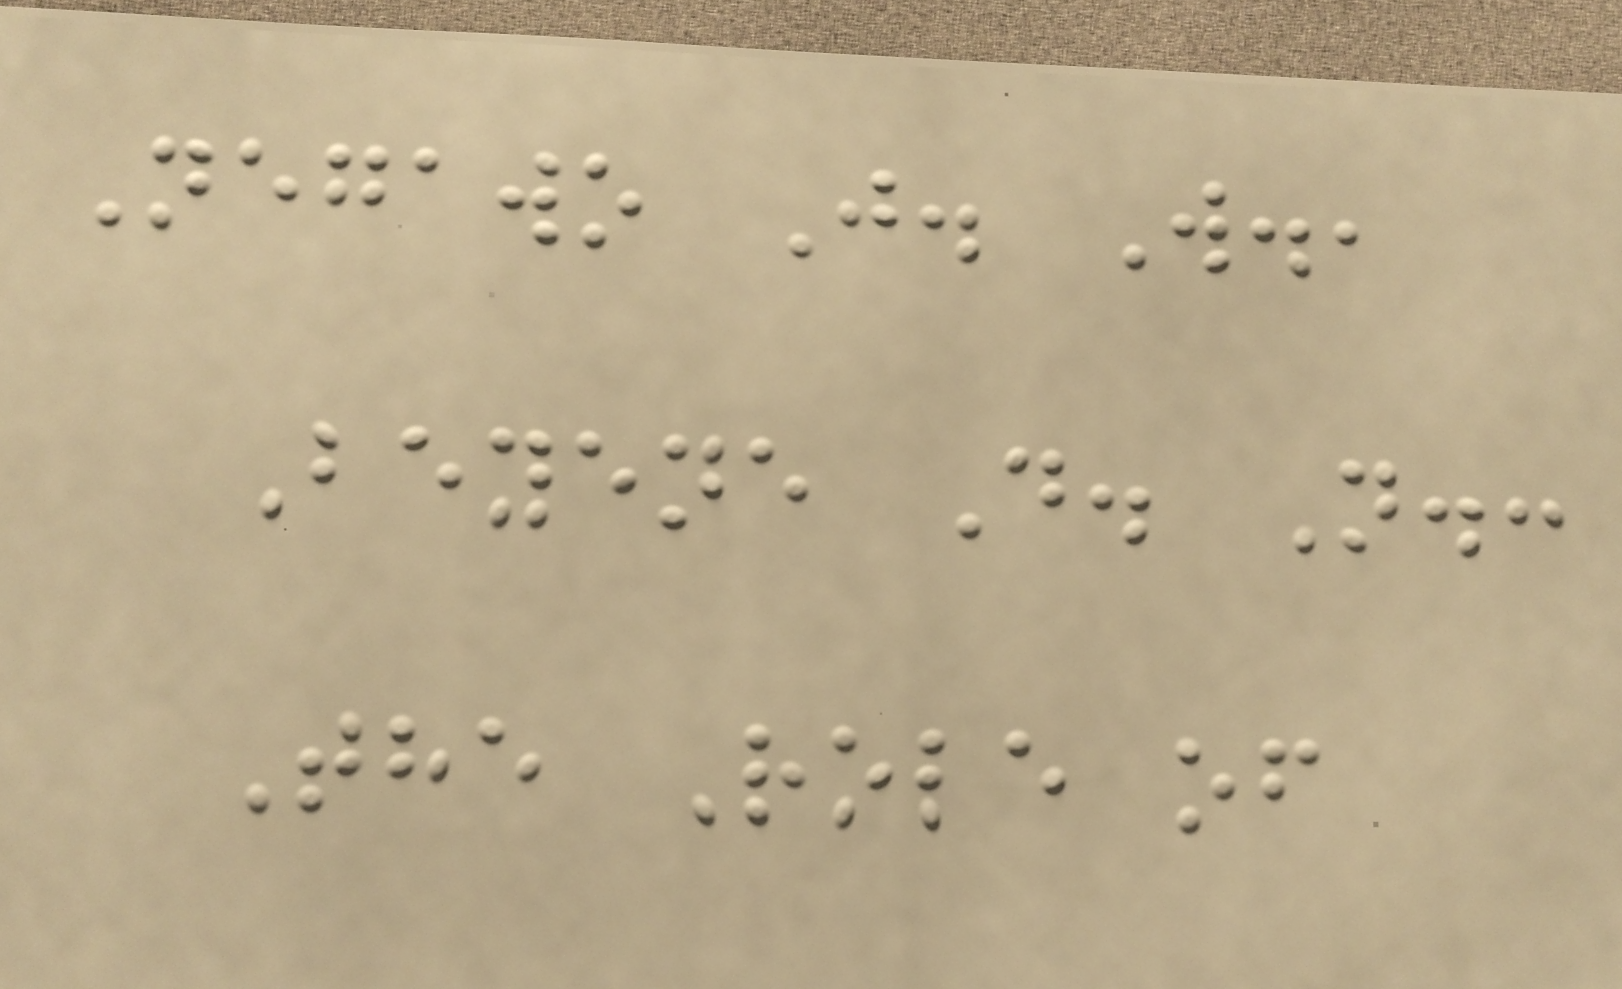Negawo J. W.,
Beyene D. N.:
The Role of
